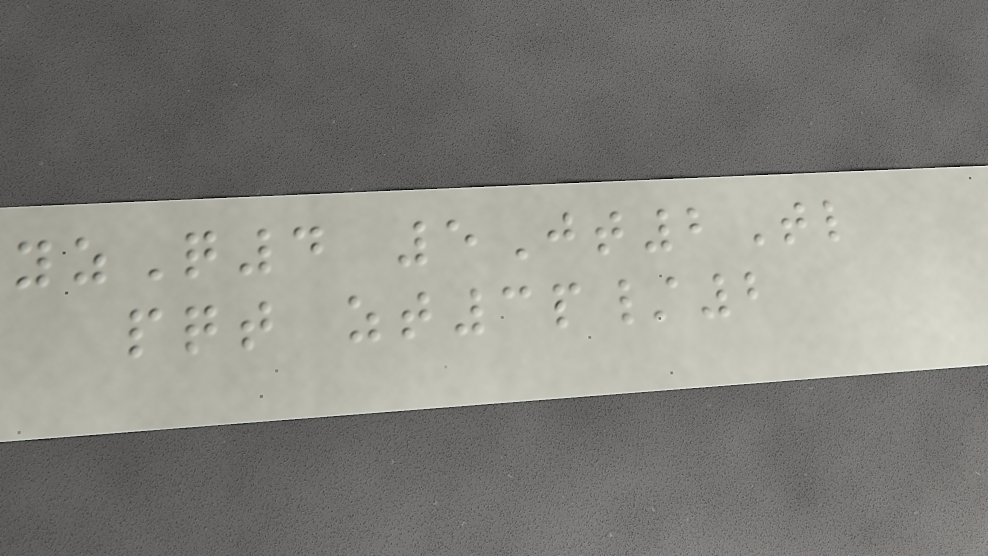yzQ4 5Jt2Tl
pqt zt3p/2
